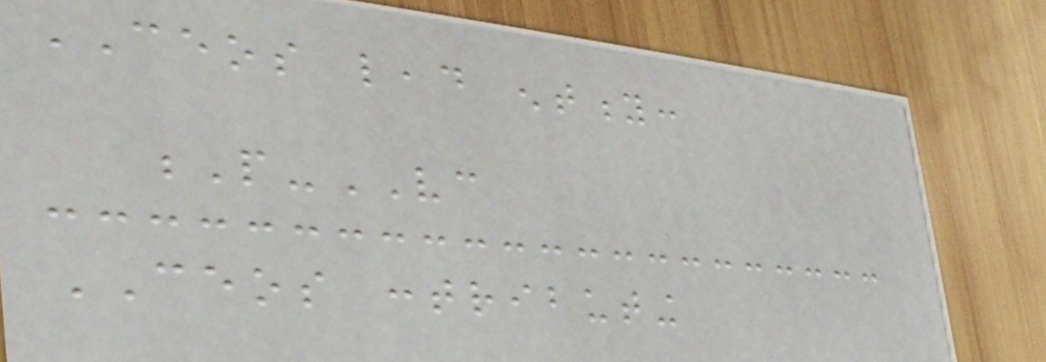CEOS lead entity:
P-VC
CEOS contributing
